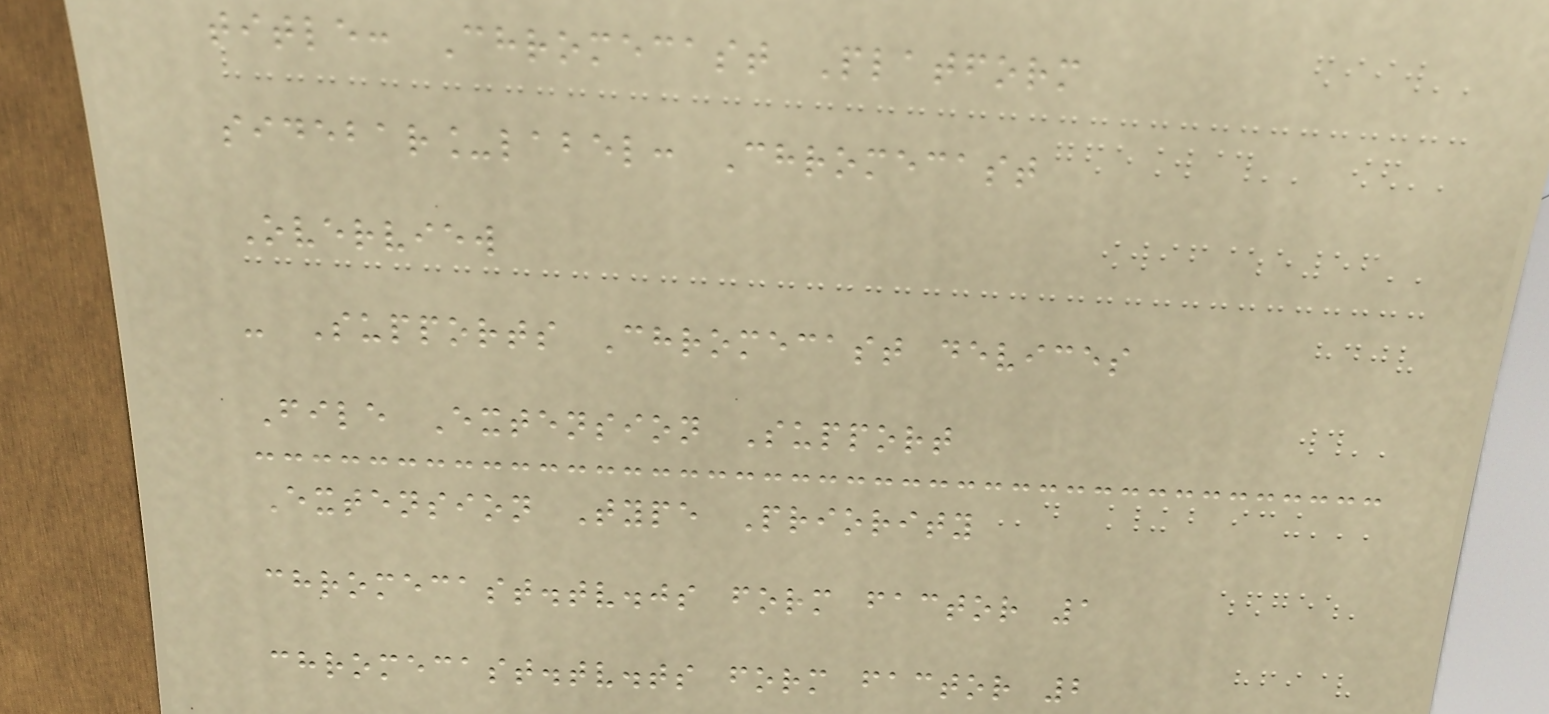title: Chromecast Platform
sidebar_label: Chromecast
Overview
- Supports Chromecast devices
File Extension Support
Extension Type Priority
chromecast.tv.js form factor 1
chromecast.tv.ts form factor 2
